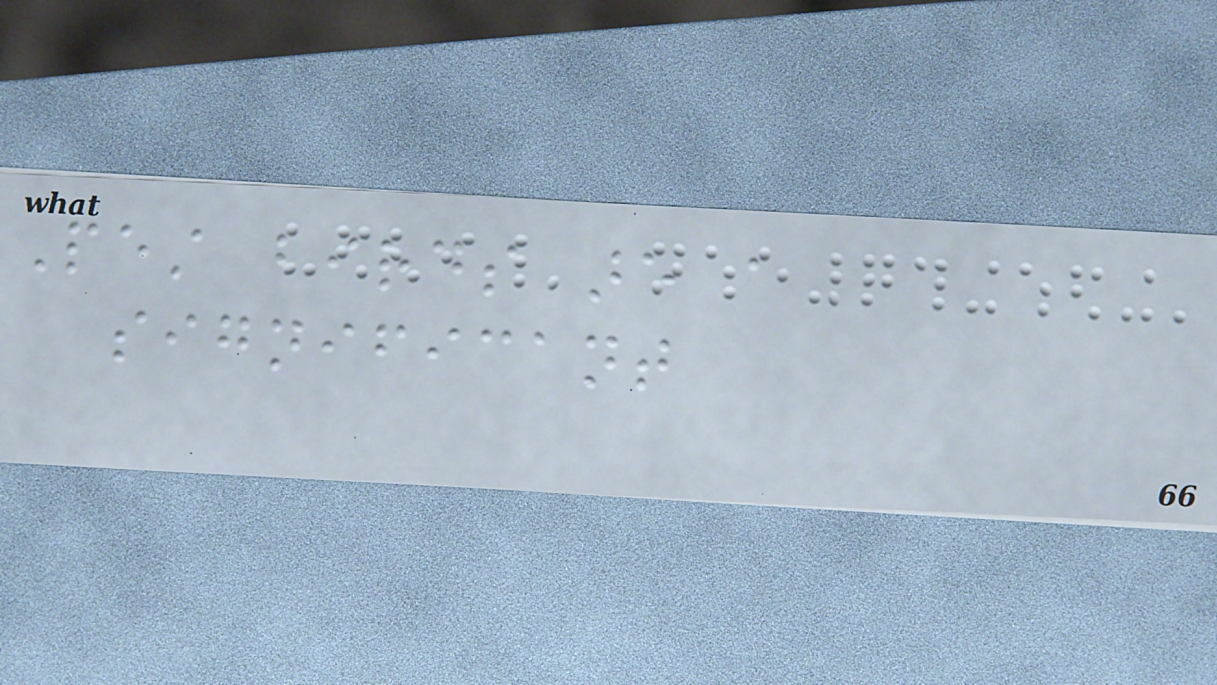Pest birds are a
significant
